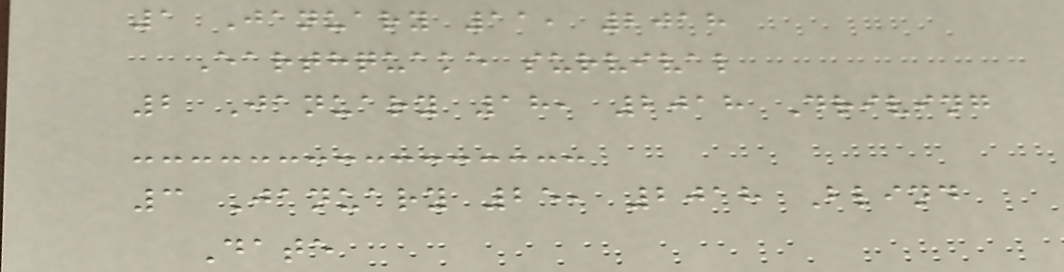1 January 11, 2018
Earthquake survival
2 January 18, 2018 Driving
3 January 25, 2018 Blind
Date
